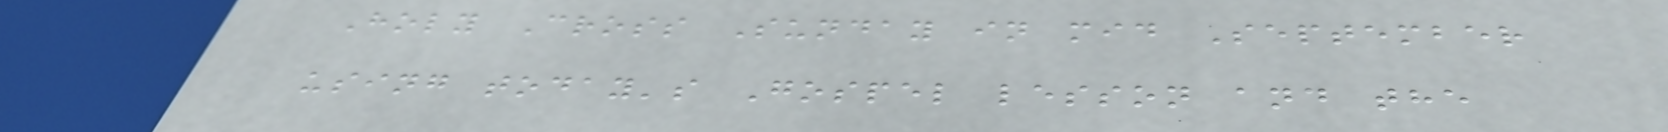Holy Cross Sunday in mid September
using today's Gospel lesson and the
